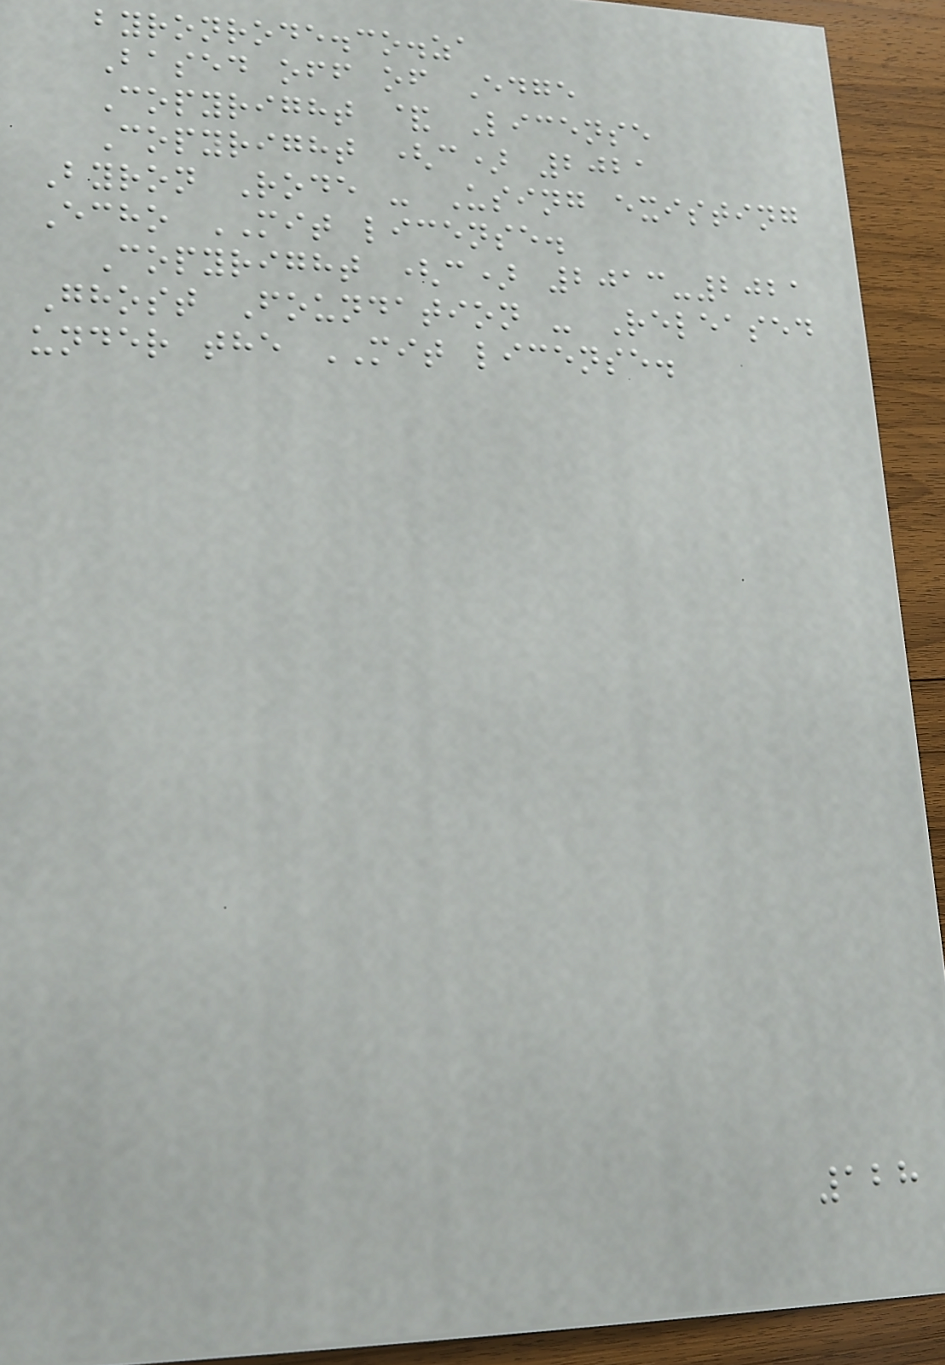byronrode.co.za
Based off of Edge
Copyright & License
Copyright (c) 2021
Byron Rode - Using existing
Echo MIT license.
Copyright (c) 2013-2021
Ghost Foundation - Released
under the MIT license.
128
